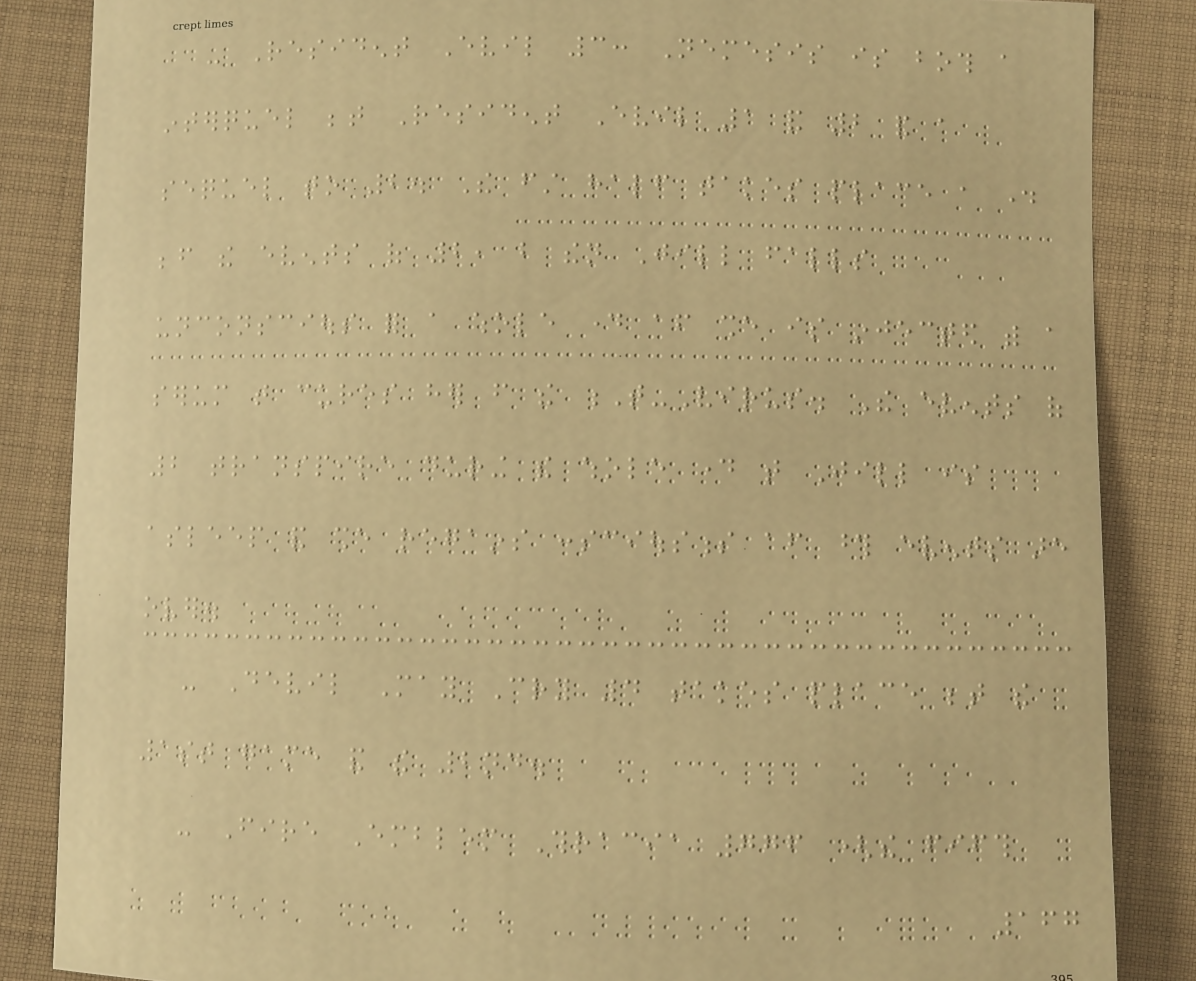- Resident Evil 3: Nemesis is both a
interquel between Resident Evil 1 and 2 and a
sequel to 2. The first half takes place a day
before the events of 2, but then Jill falls
unconscious for a whole day after she is injected with a
serum that cures her from the T-Virus. The events of
2 transpire during the whole day that Jill is
asleep and she regains consciousness after those events are
over.
- Devil May Cry 4 takes place between the
1st game and the 2nd.
- Fire Emblem Thracia 776 (the fifth
167
